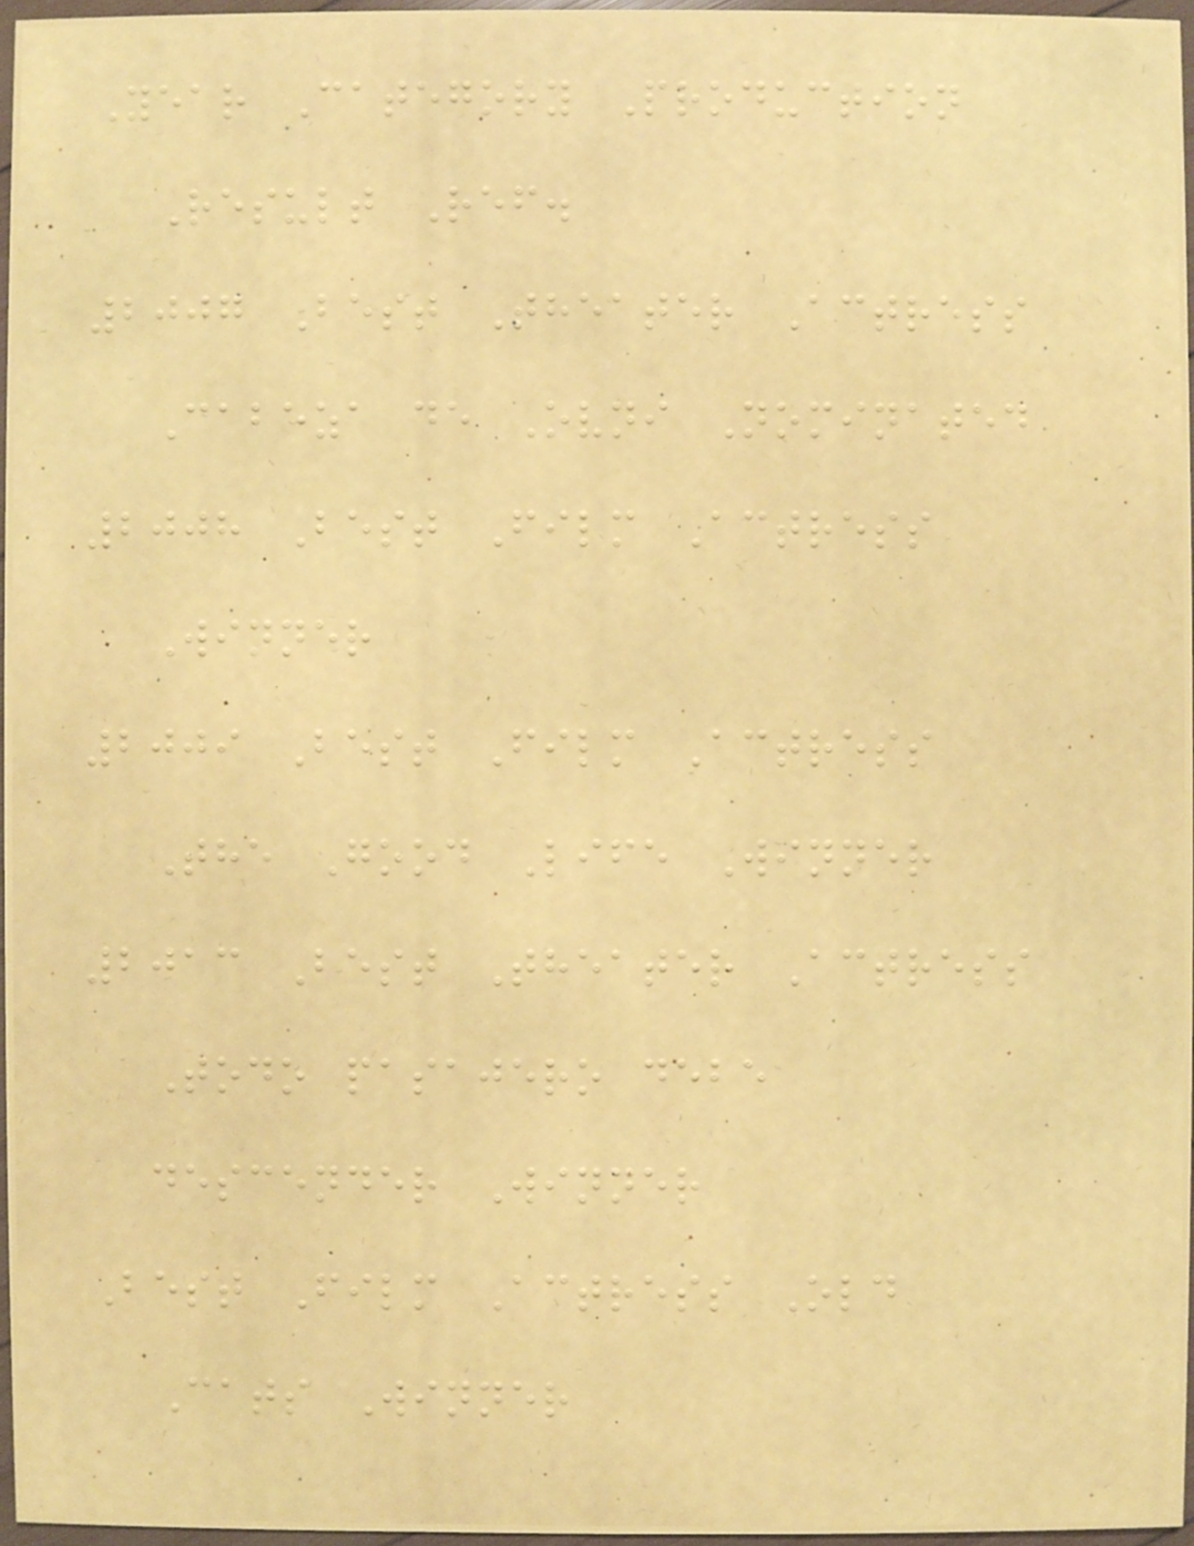Year Category Production
Result Ref.
2007 Best Theater Actress
Cabeza de Ovni Nominated
2008 Best Film Actress
Winner
2009 Best Film Actress
The Good Life Winner
2013 Best Theater Actress
Todo pasajero debe
descender Winner
Best Film Actress Old
Cats Winner
